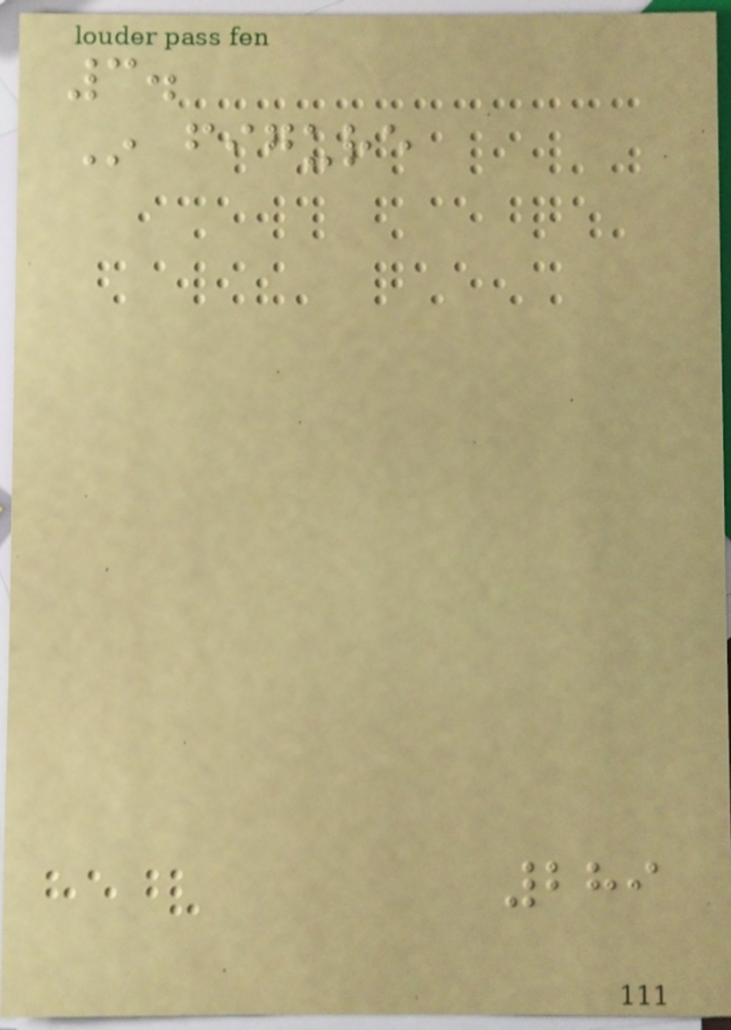3.
In figure
289
